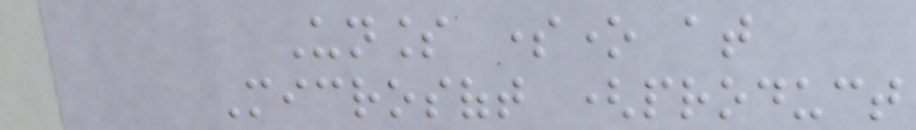Unless someone at
Microsoft (product
